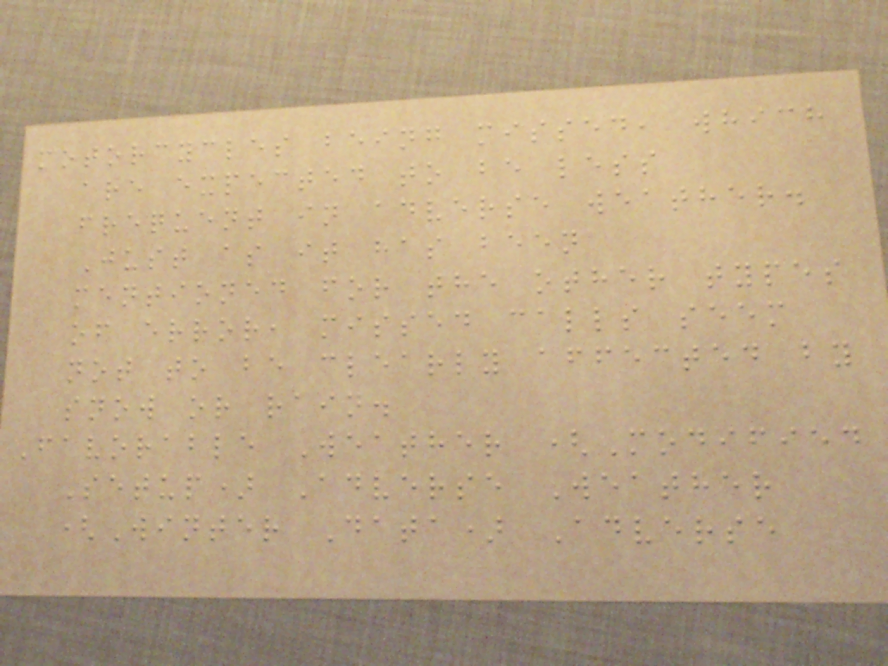motorcycles being missed, which
are expected to be less
frequent in adverse weather.
Just as it has been
mentioned for the other types
of error, missed calls seem
not to be clearly affected by
snow or rain.
Favorable Weather (Modified
Setup) Adverse Weather
(Winter Data) Adverse
